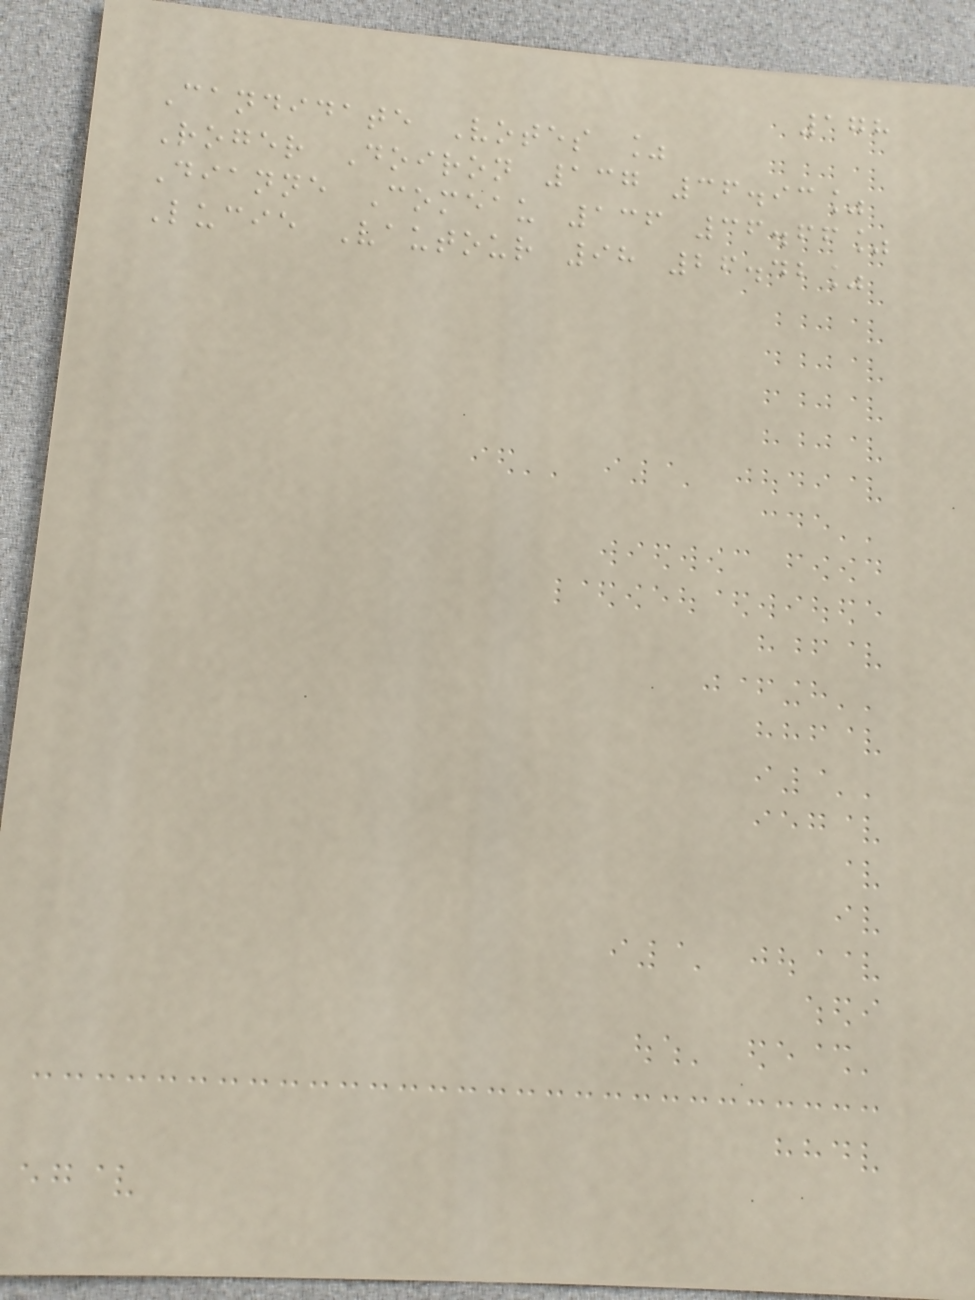178
Candidate Votes %
Roger Doiron 137 36.93%
Dianne Comeau 136 36.66%
Lucie Vautour 98 26.42%
